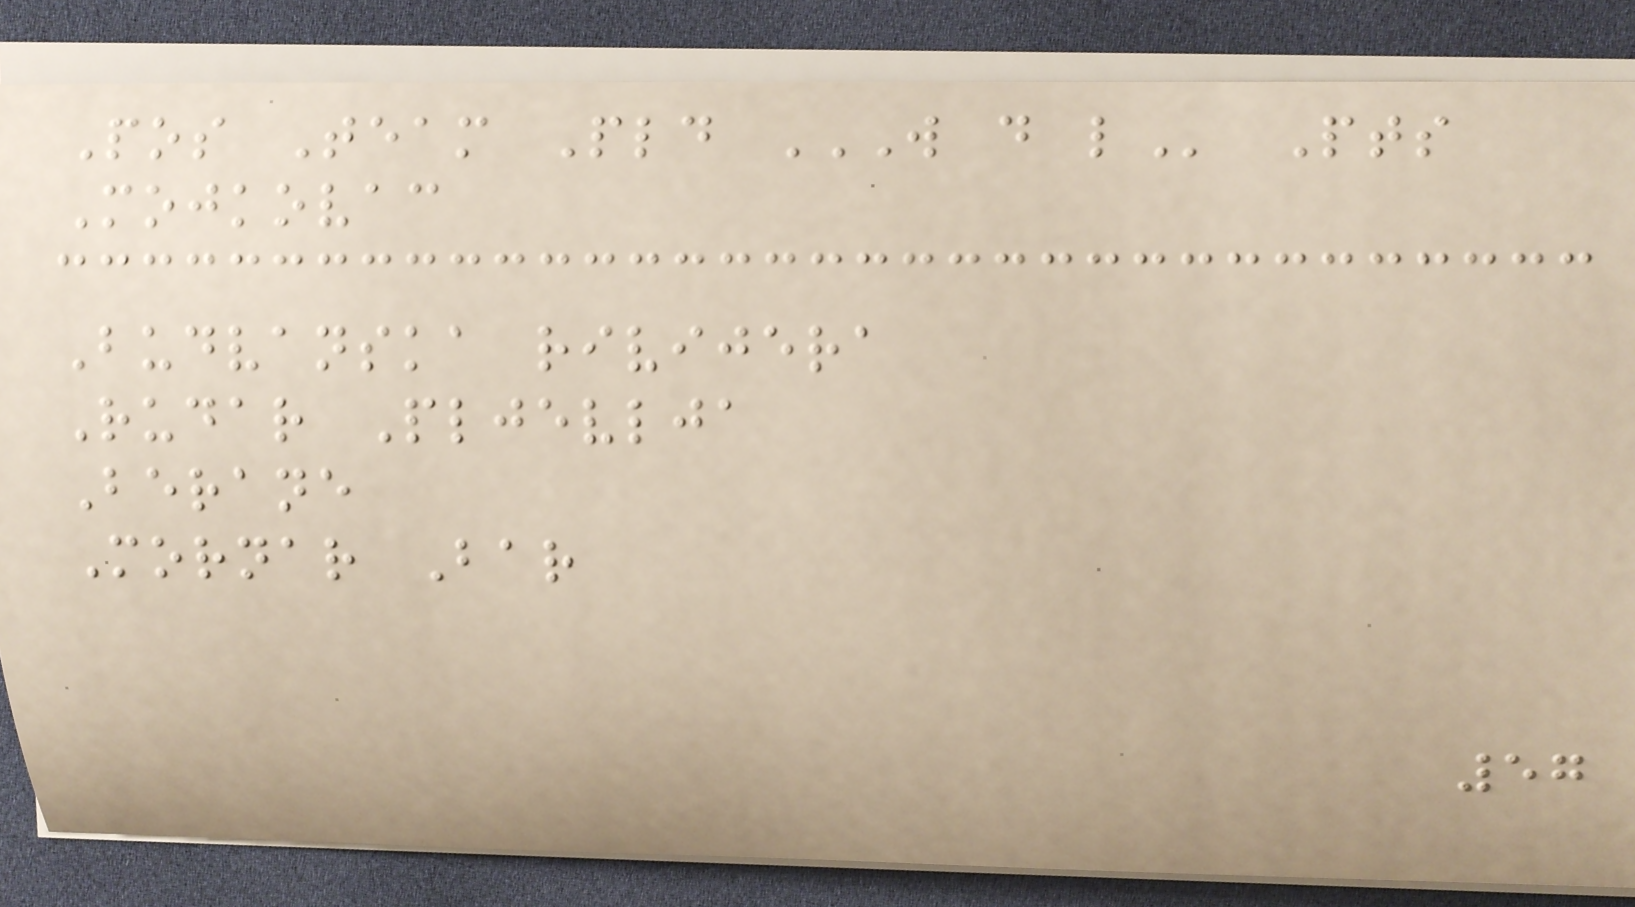Pos Team Pld W D L Pts
Mojkovac
Budvanska rivijera
Rudar Pljevlja
Berane
Mornar Bar
57
